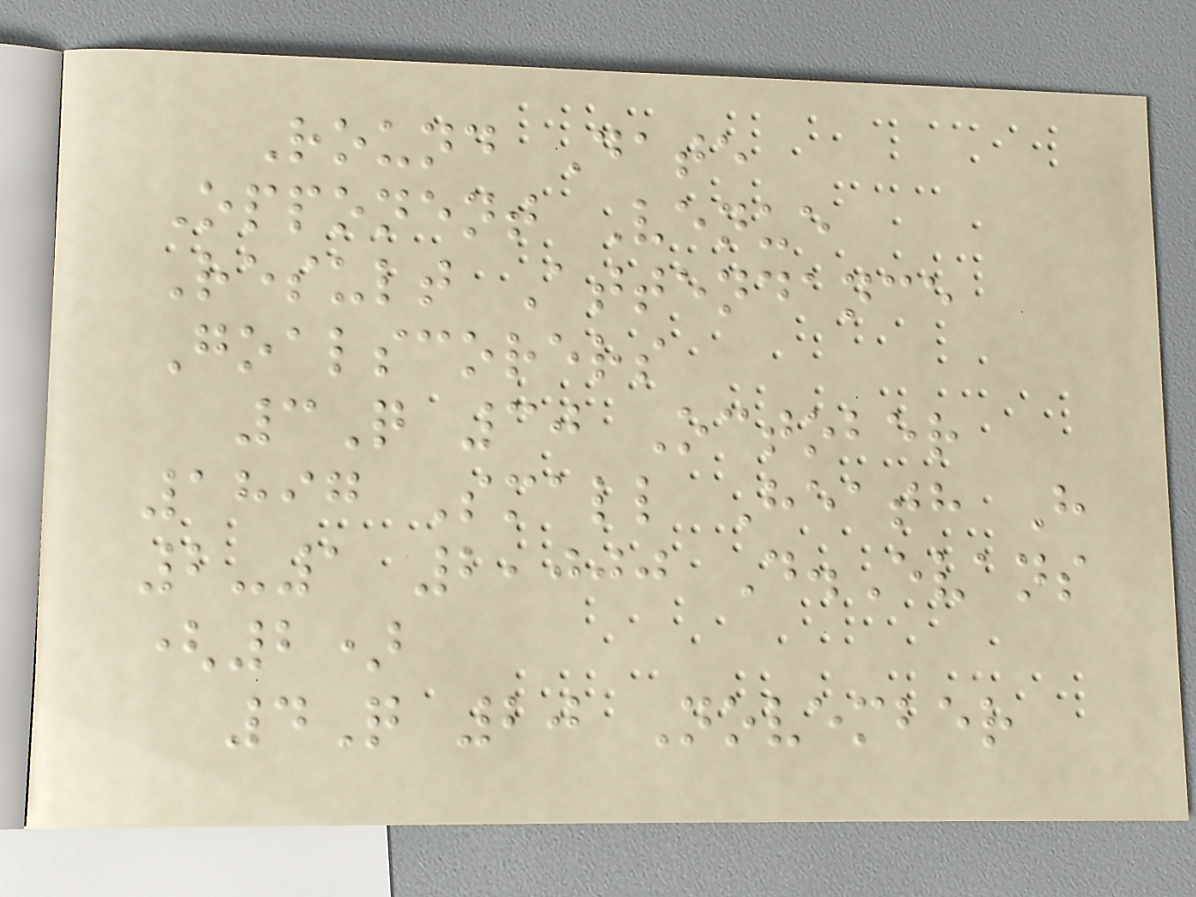Round Date
Opponent Venue
Result Attendance
Goalscorers
3Q 30 October
1897 Small Heath H
2-1 2,000 D.Evans
(2)
4Q 20 November
